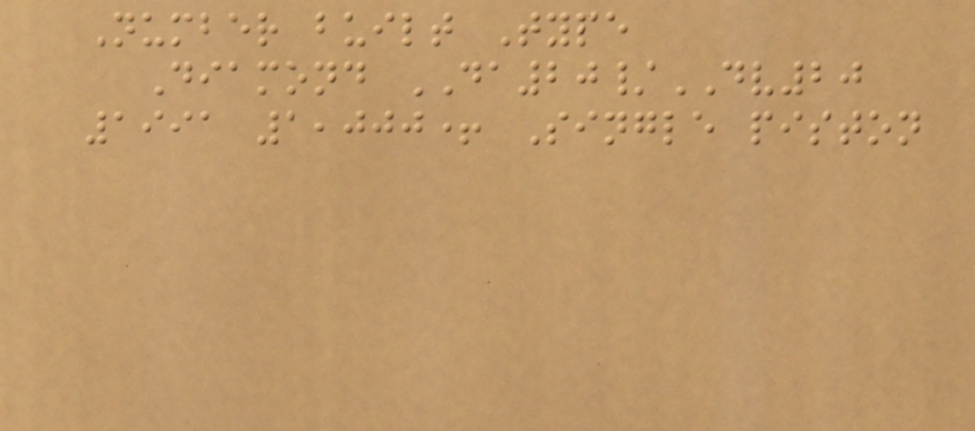Number built Type
Diamond DA20/DV20
1991 1,000+ Single piston
